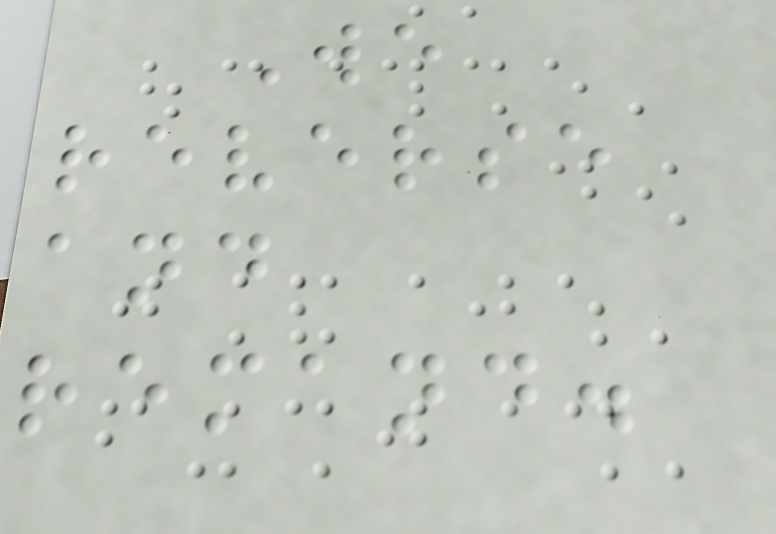We
reverse
and
remand.
